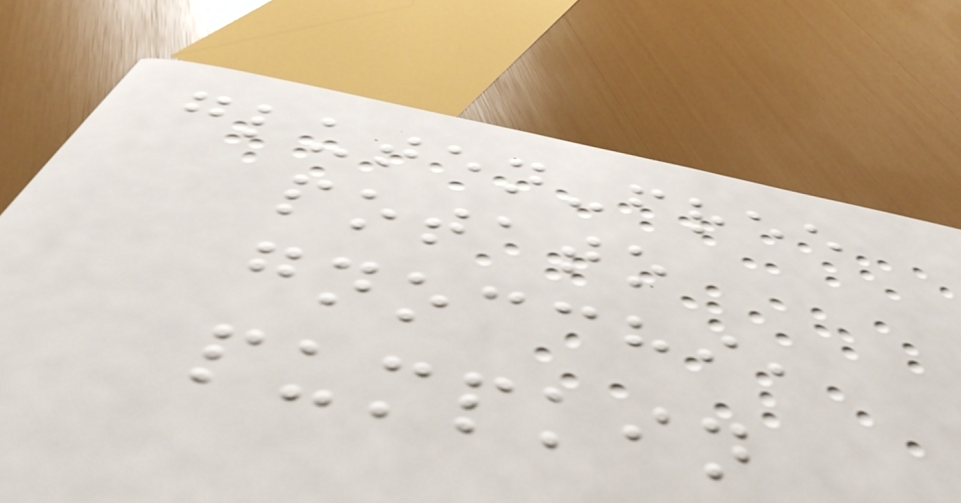gluten-free
potato
gnocchi,
pumpkin
